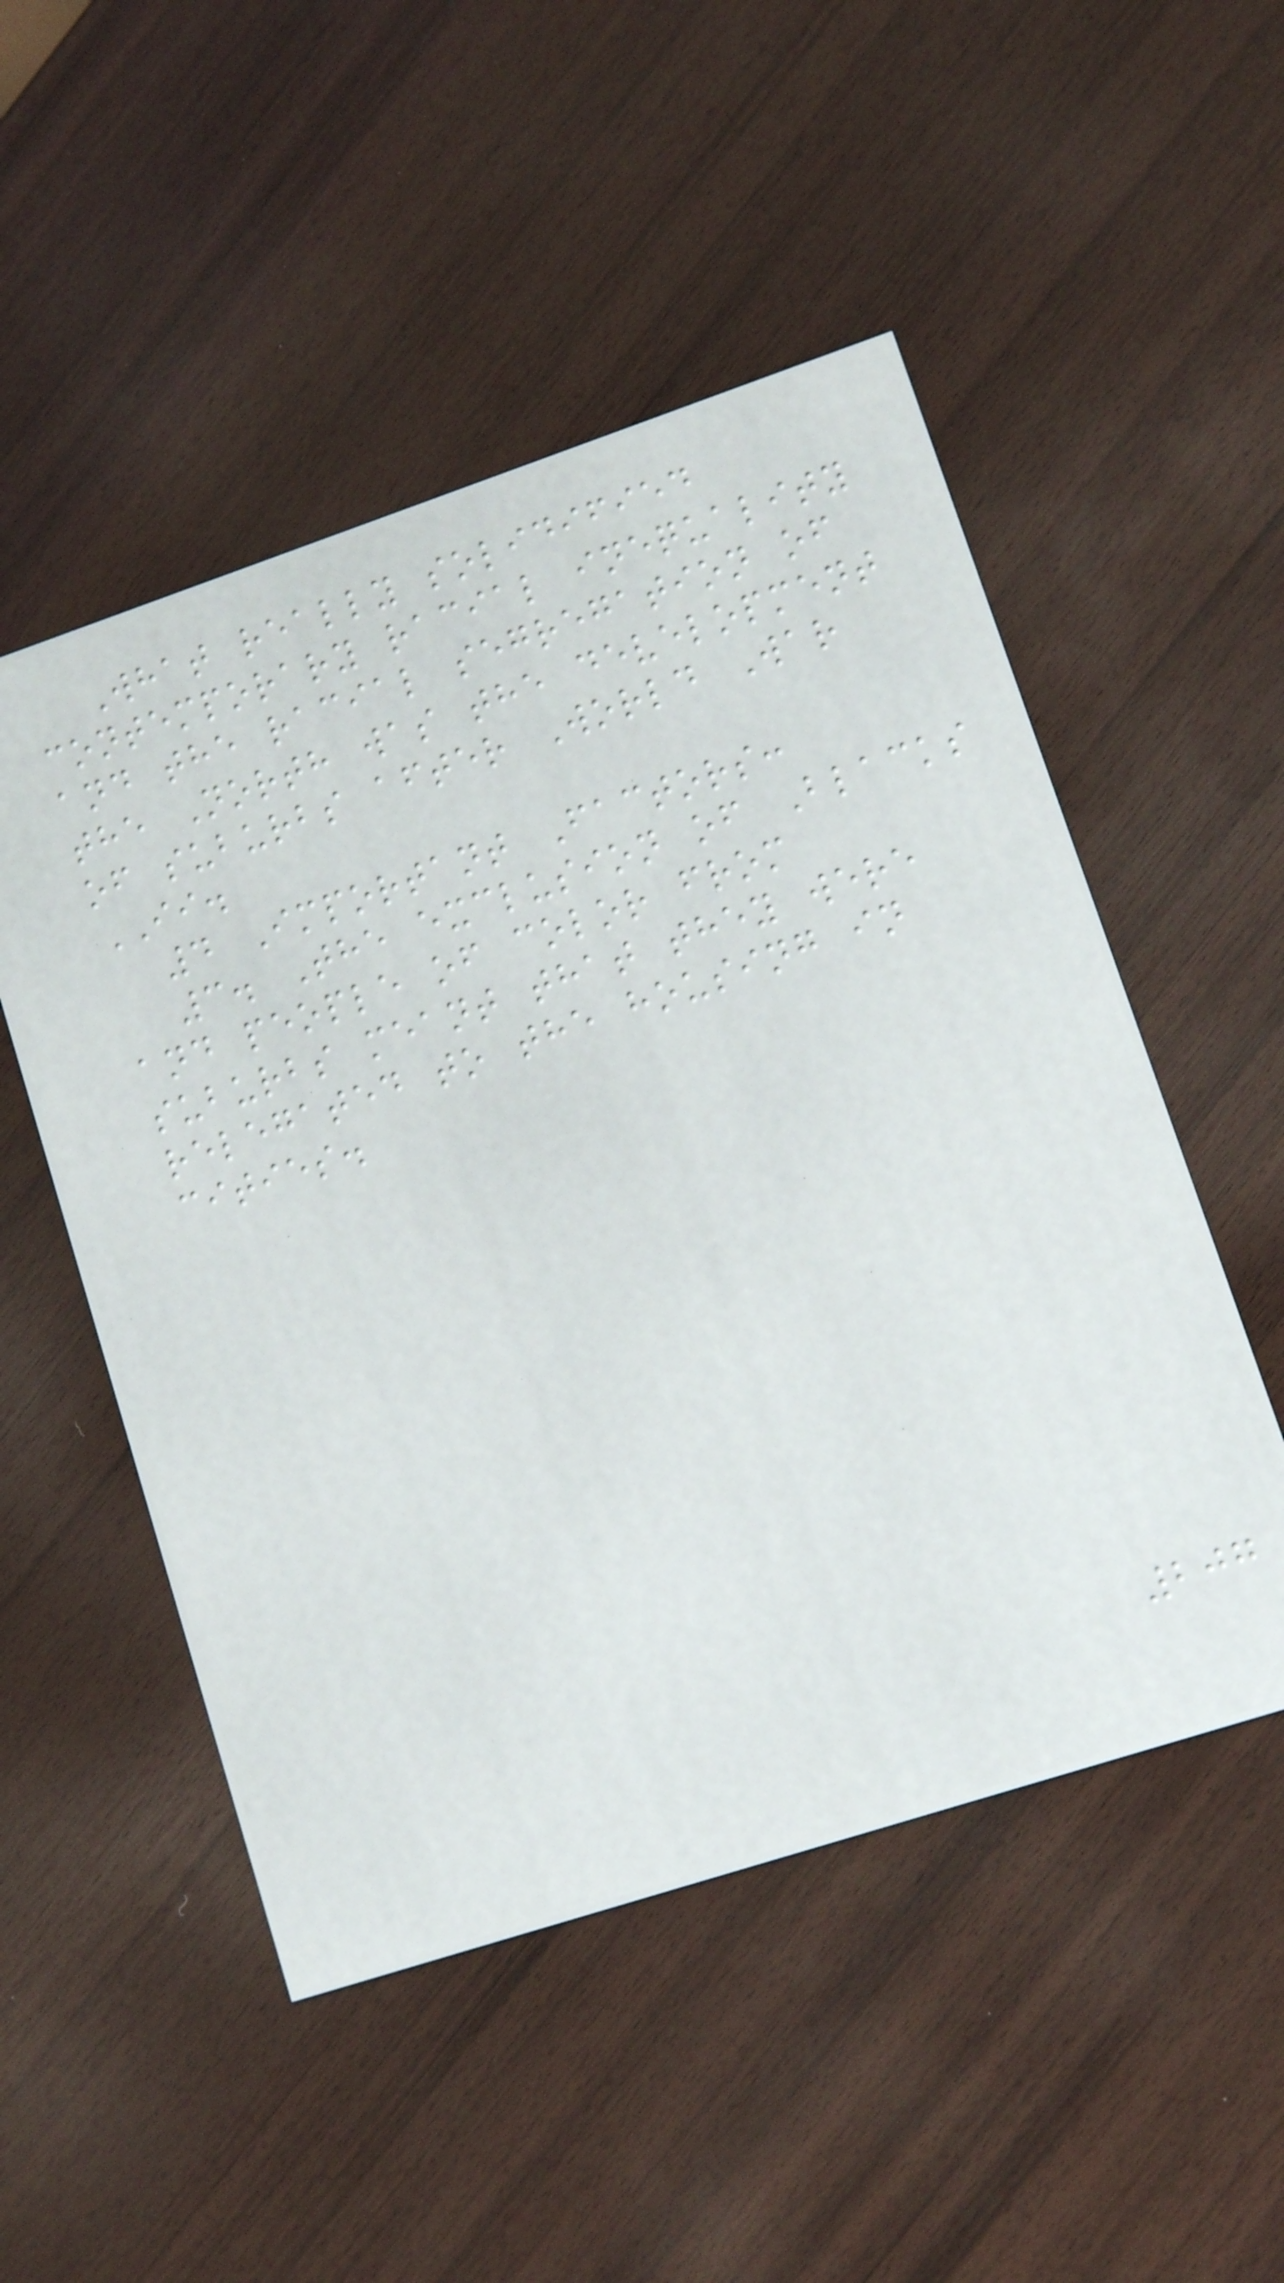What really solidified
contemporary racial inequality
and the racial segregation of
the North was the development
of suburbs after World War
II.
4 Important Factors:
3. The exclusion of Blacks
and people of color from
suburbs meant that they were
relegated to the housing in
cities.
207
